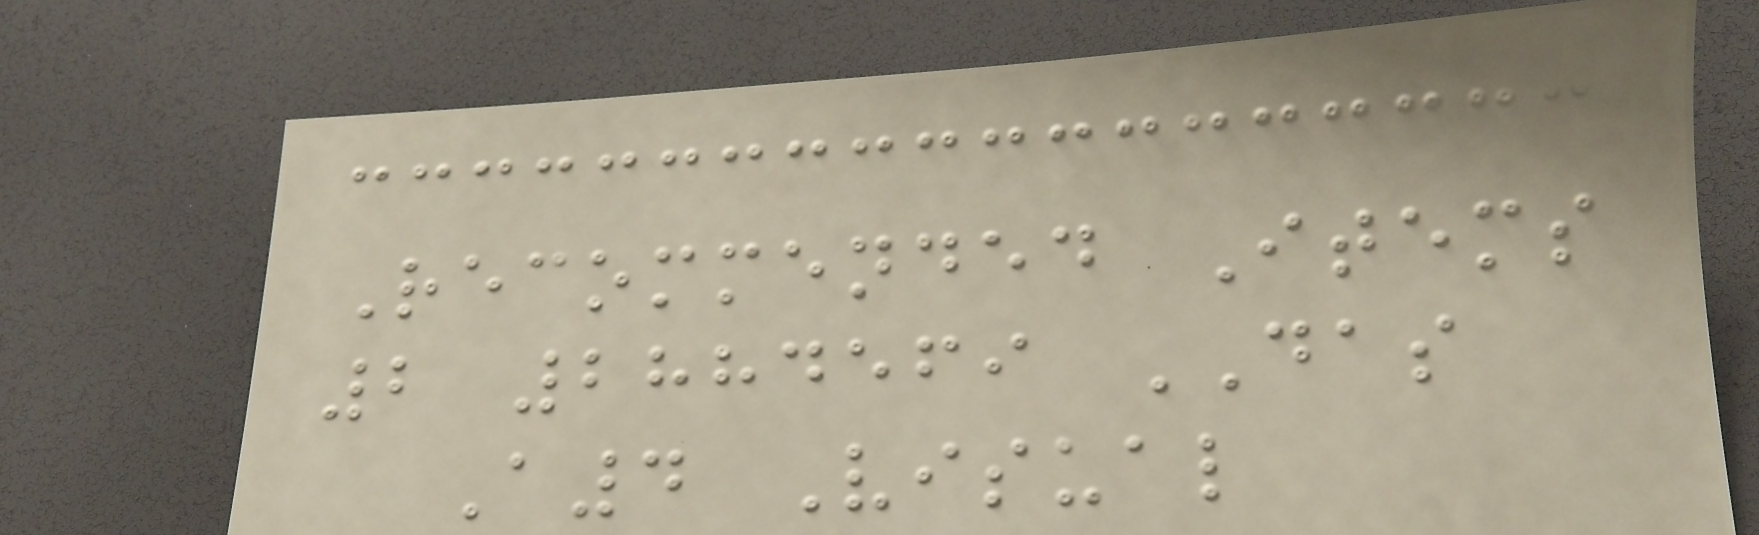Recommended Items
2 2884569 DAS
A4 Visual
